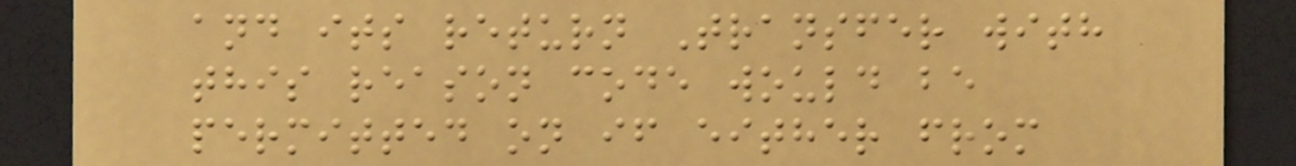and its return Transfer with
this reason code would be
permitted on if either from
